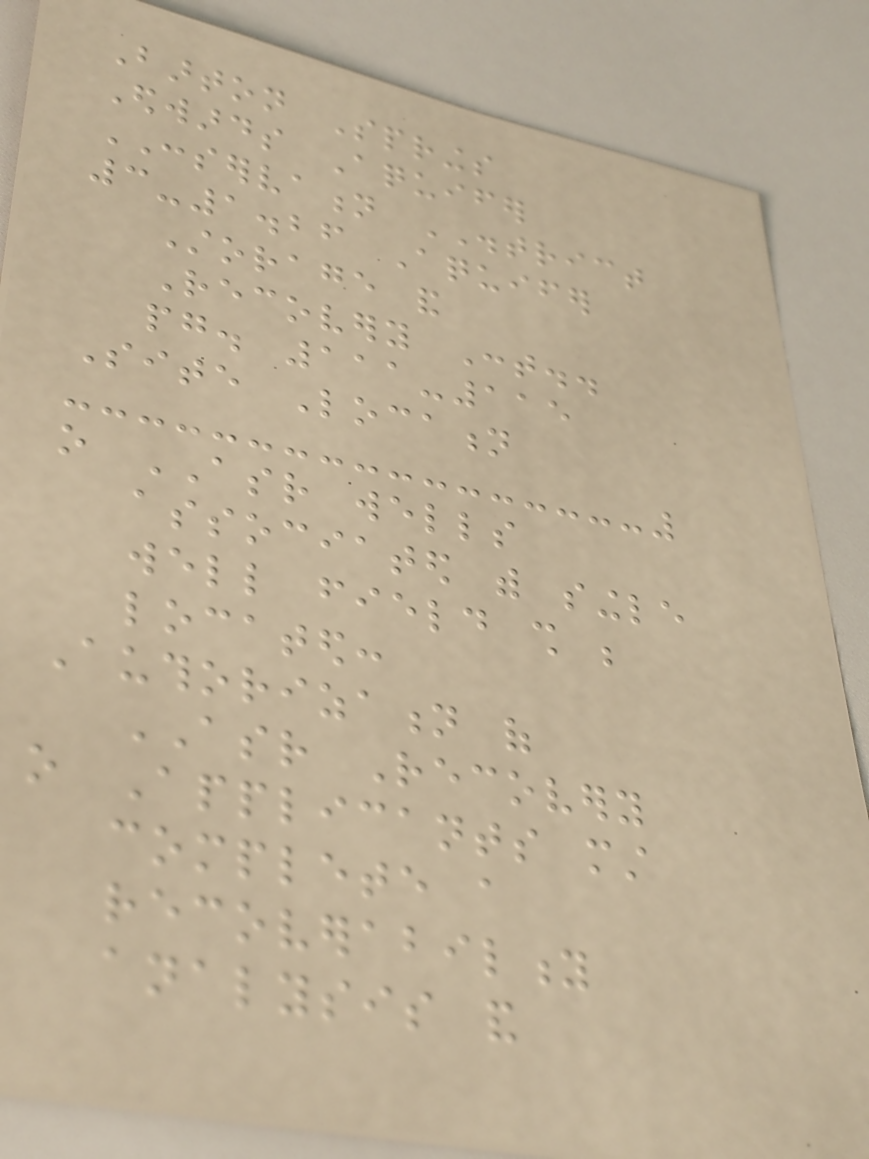Barton Springs
Edwards Aquifer
CONSERVATION DISTRICT
3-1.26 Aquifer
Storage and
Recovery Cont..
pg. 111-115
Site Location
o ASR wells
associated with single
well field shall be
located:
Authorization of
ASR Recovery
o Applicants must
complete a
recoverability
analysis and
